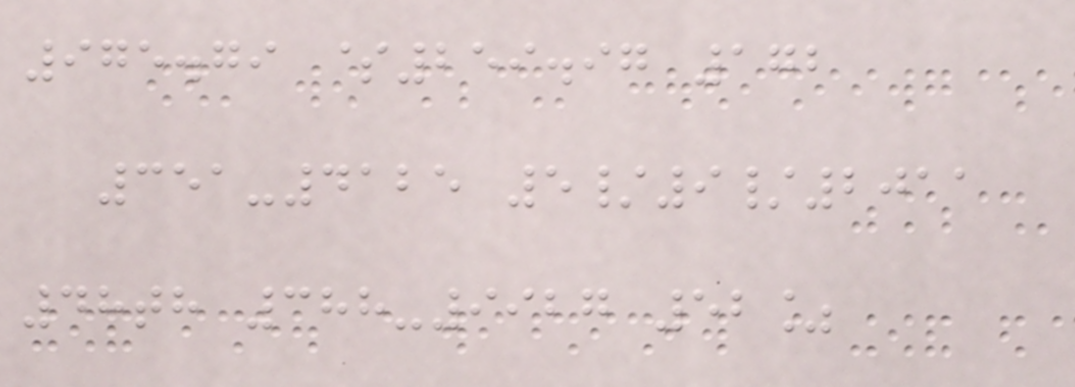975.79 $259.97 172
351-4125 5/9/2011
48th 388-9927 52%
